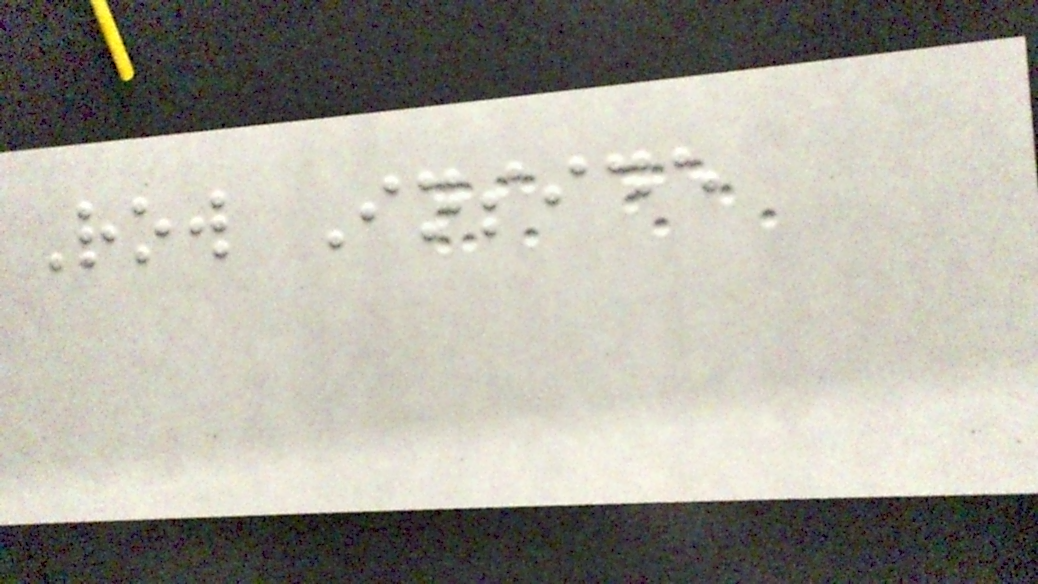Row Inside
